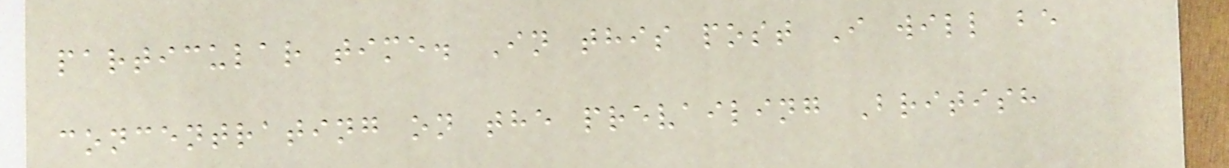particular time. In this post I will be
concentrating on the prevailing British
